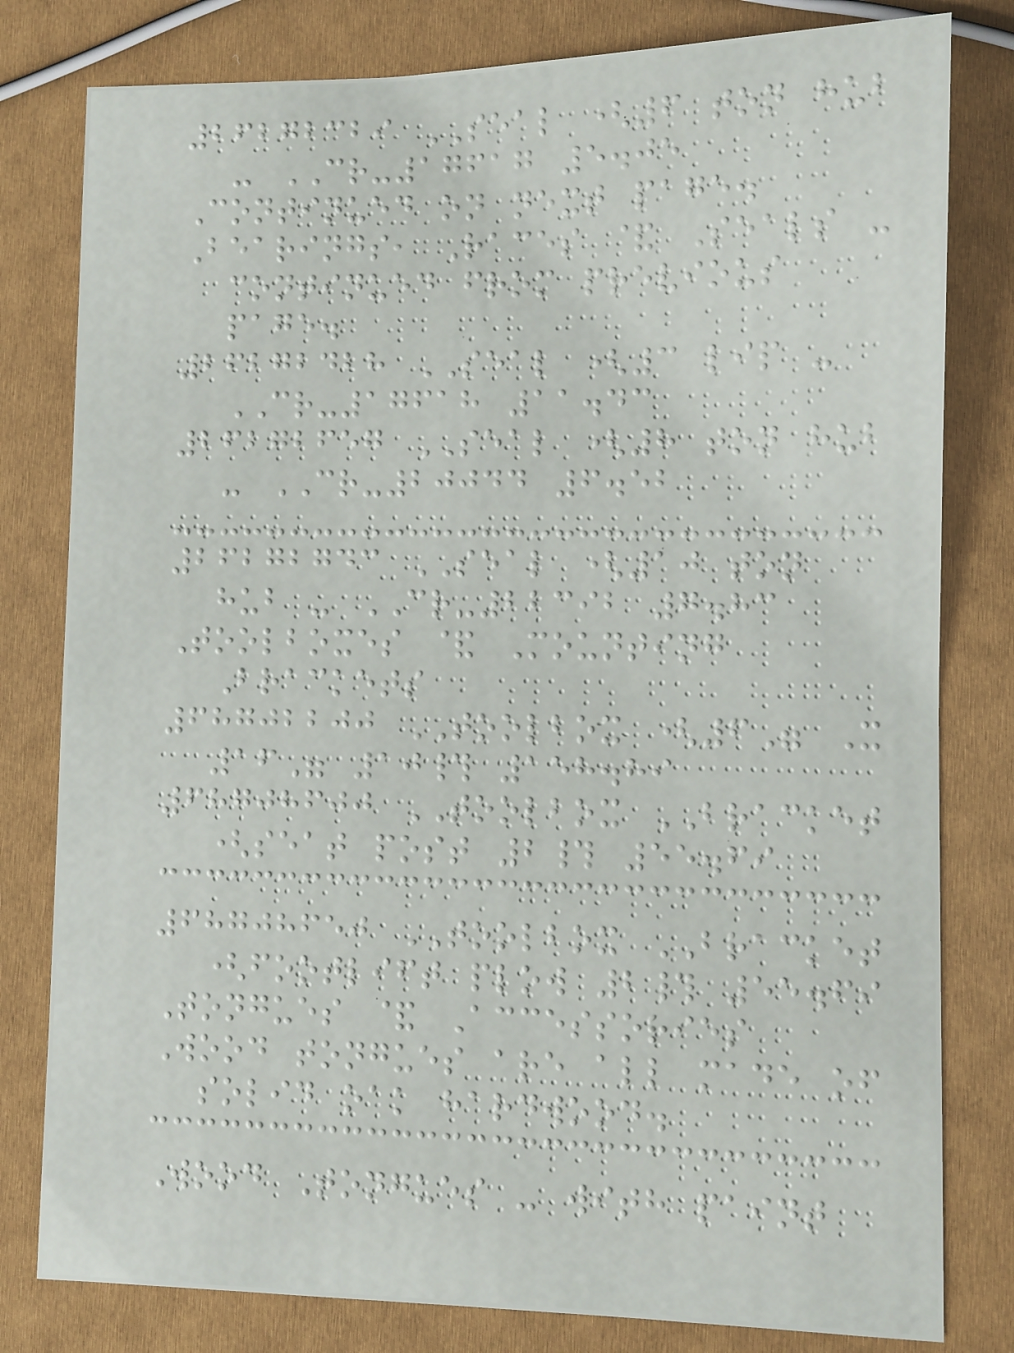26272329 SEAL (6 ton hub
- CR-17617 5.05
Continued on next page.
Bearings, Races & Seals -
continued from previous
page.
26272428 SEAL (3 lip -
CR-17618 11.43
26272657 SEAL (8 ton hub
- CR-20044 6.52
26272743 SEAL (10 ton
hub - CR-22392 7.83
Toolboxes & Mounting
Brackets
68702200 TOOLBOX (6" X
16" 10# 158.89
68708600 TOOLBOX BRACKET
(seat post 2# 55.69
68708650 TOOLBOX BRACKET
(footlift plow 2# 55.69
Tongues & Accessories
Wood tongues are all made of
solid oak hardwood.
Wood Tongues - with paint
